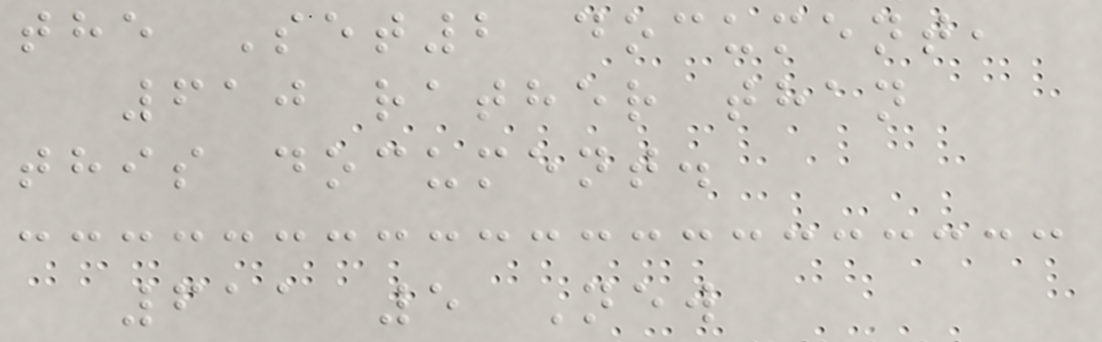the Set2 document,
610 rather than
this document.
611 5 New
